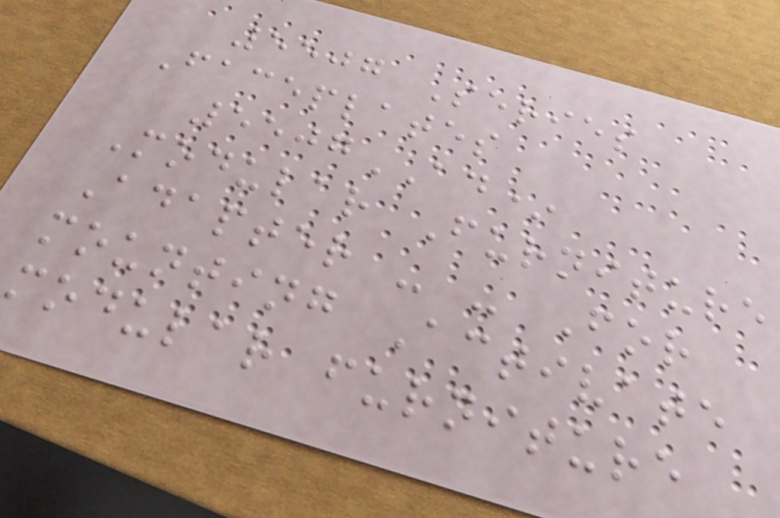5507 Series
Faceplates
5507AD*
Modular Furniture
Adapter - - For
mounting Activate
modular furniture
